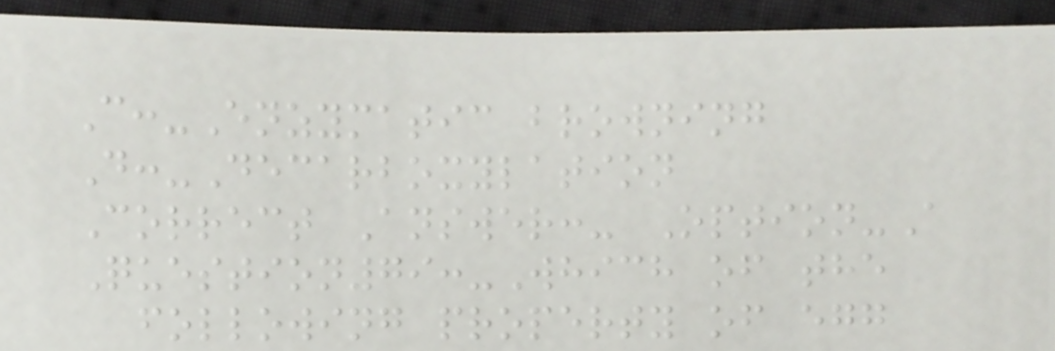C:-Enzymatic browning
D:-Decarboxylation
Correct Answer:- Option-A
Question79:-Which of the
following property of egg
